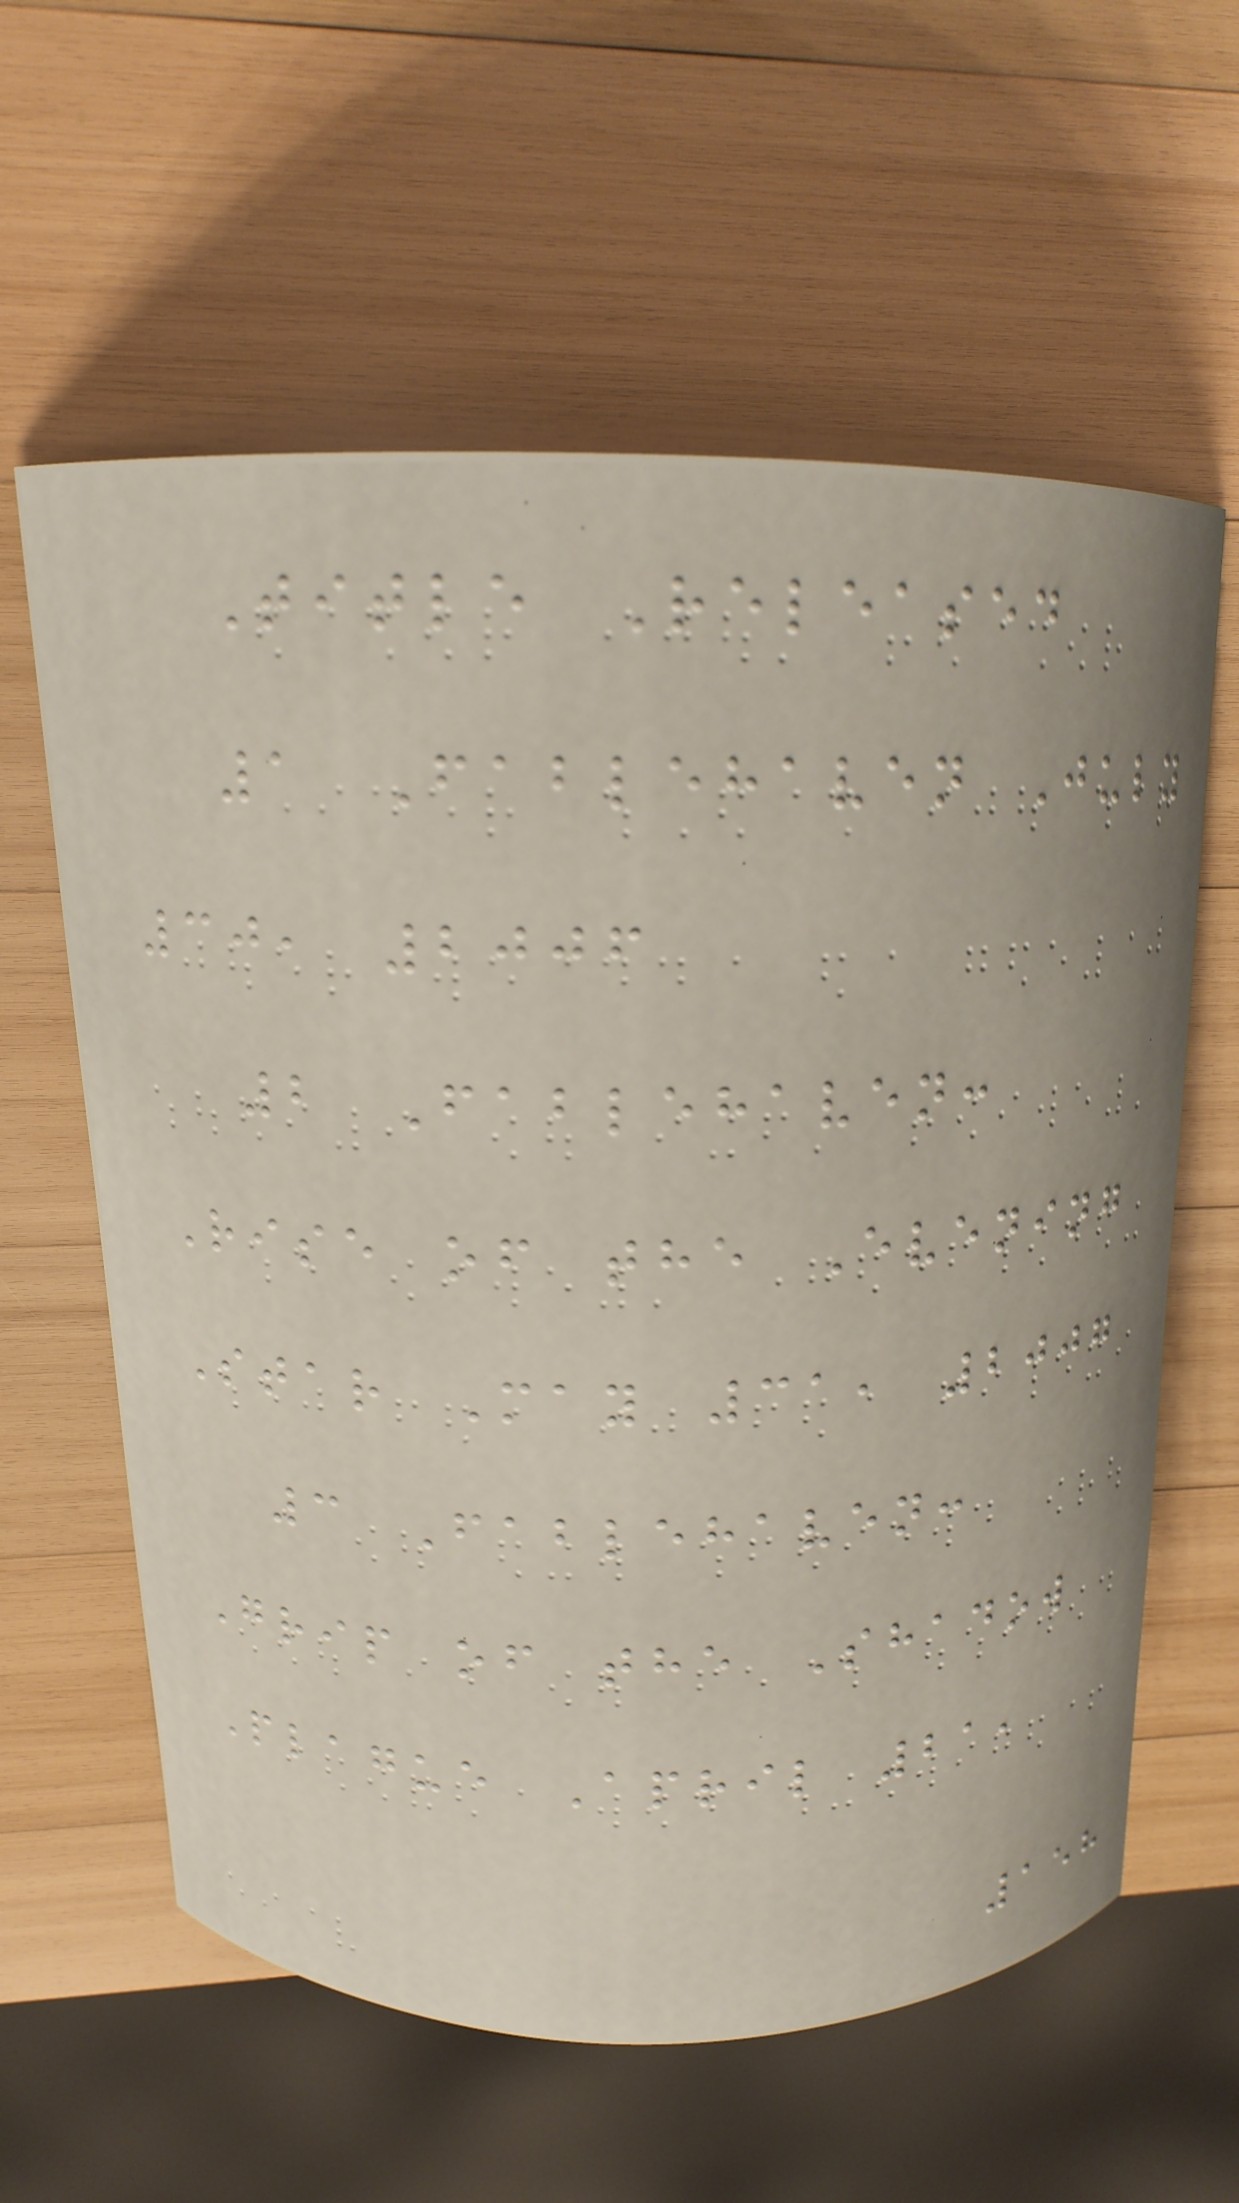Title Released
1 Fablehaven July
30, 2006
2 Fablehaven:
Rise of the Evening
Star May 31, 2007
3 Fablehaven:
Grip of the Shadow
Plague April 21,
158
